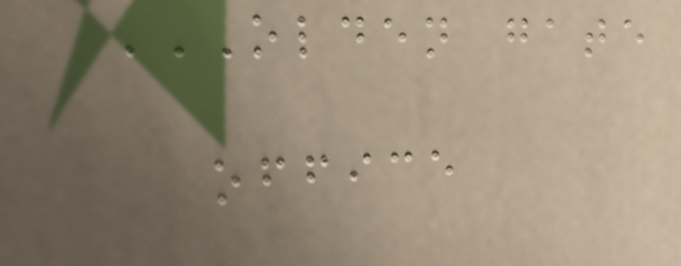OLDEN GATE
OFFICE
